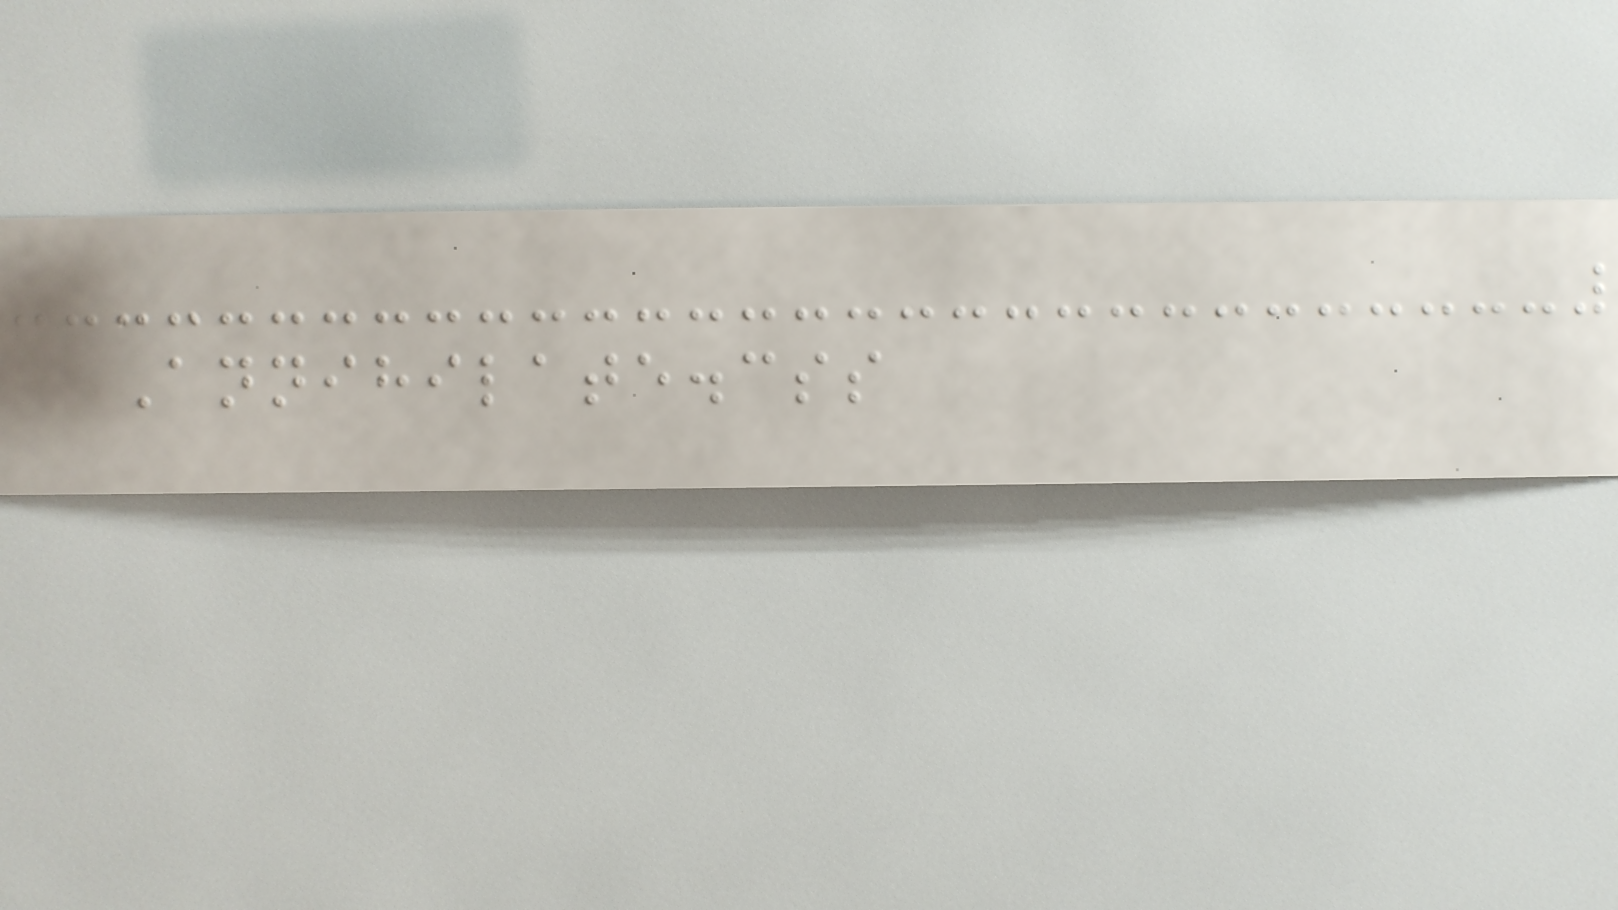Annihilate.css
